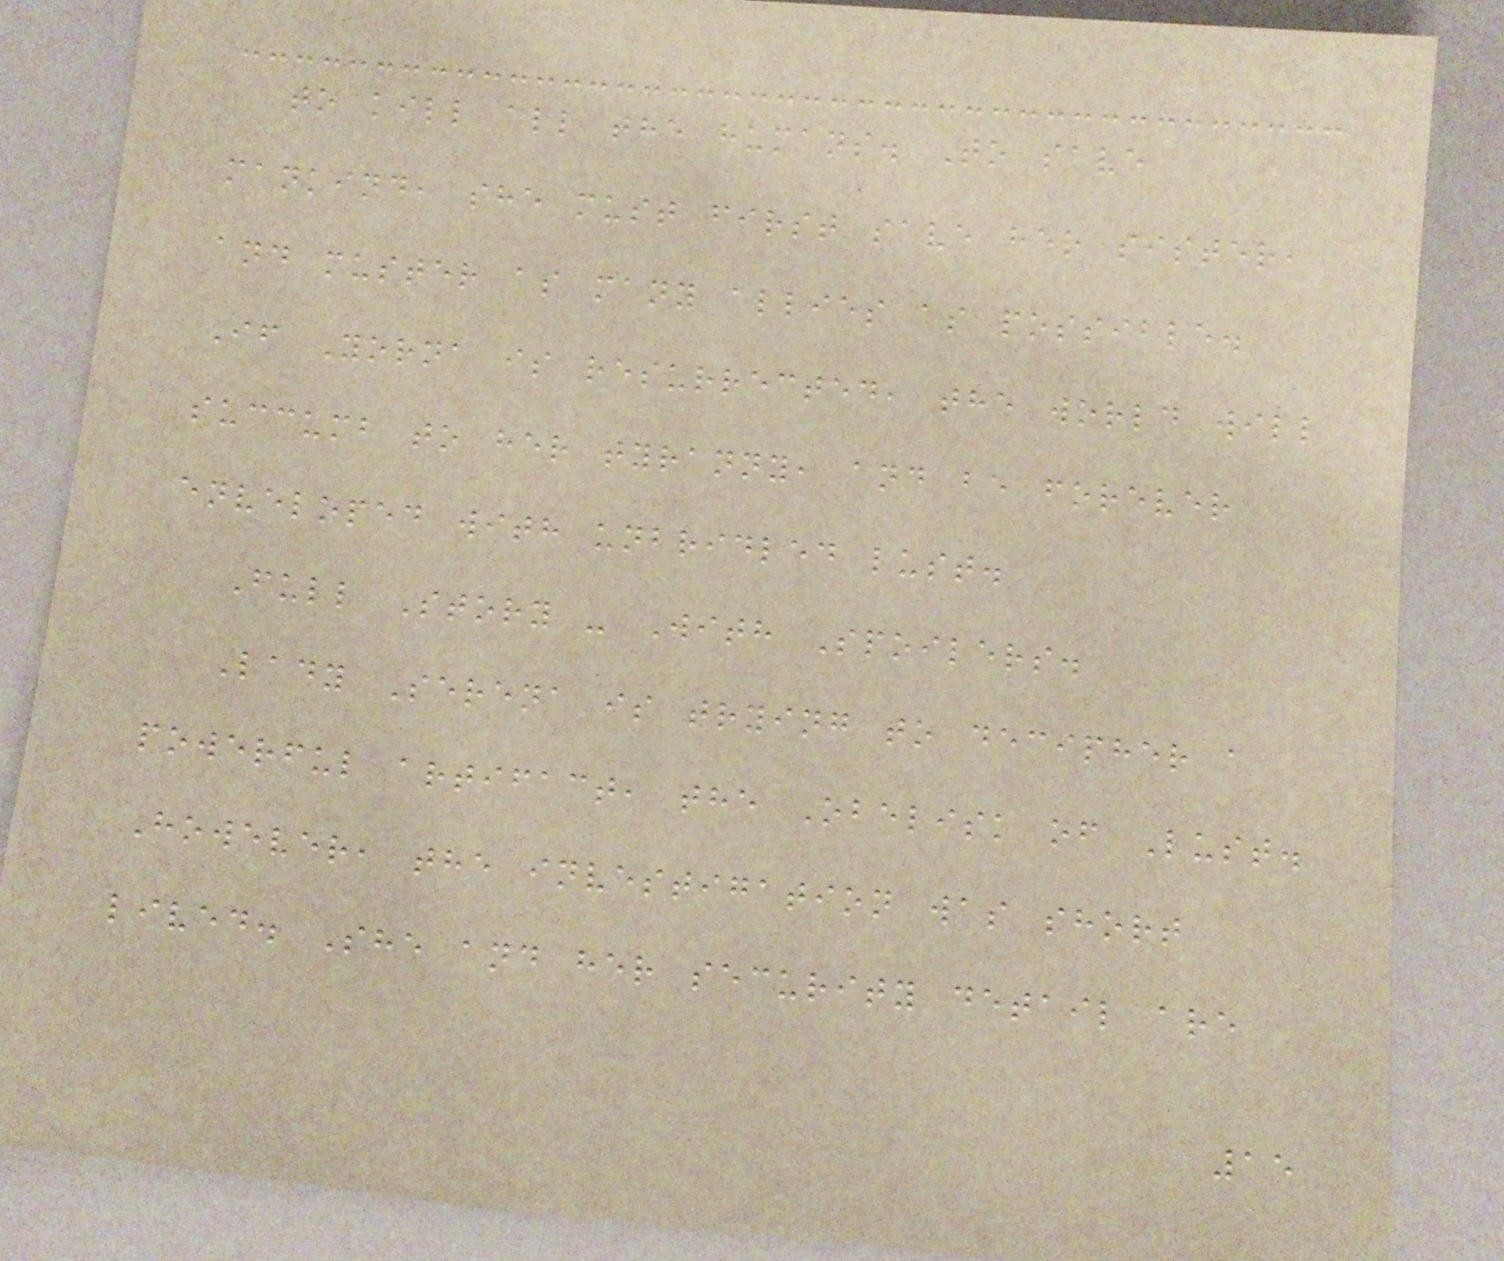to kill all the humans. To save
mankind, she must first save her sister,
and muster as many allies as possible.
If Yorna is resurrected, the world will
succumb to her tyranny, and be forever
enveloped with unbridled lust.
Full Story - With Spoilers.
Lady Serena is trying to decipher a
powerful artifact, the Obelisk of Lust.
However, the investigation was short
lived. She and her security detail are
15
